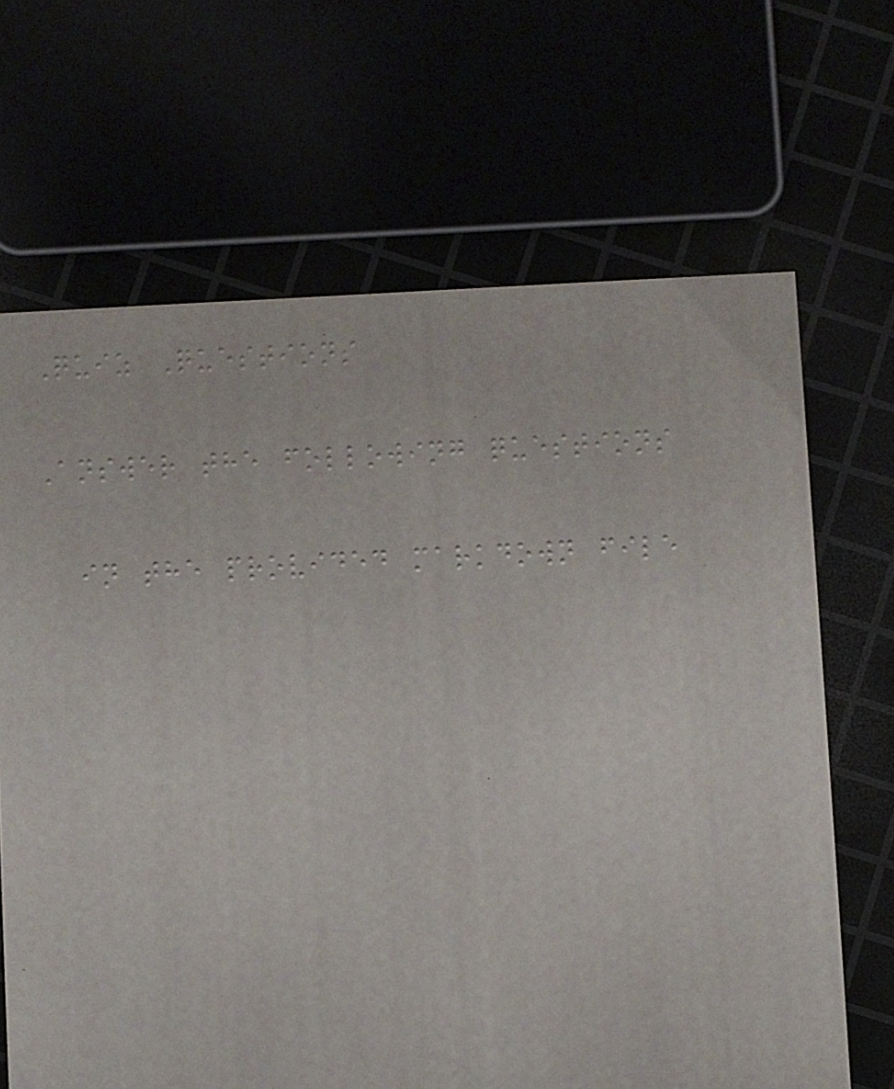Quiz Questions
Answer the following questions
in the provided markdown file
